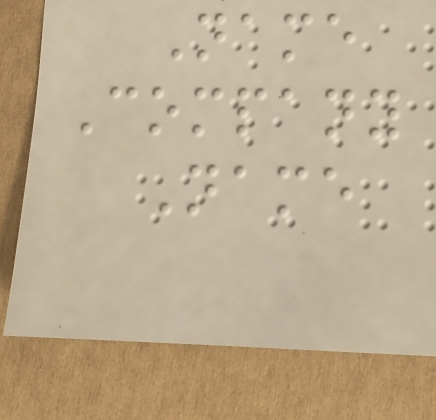Name
Company
Name
